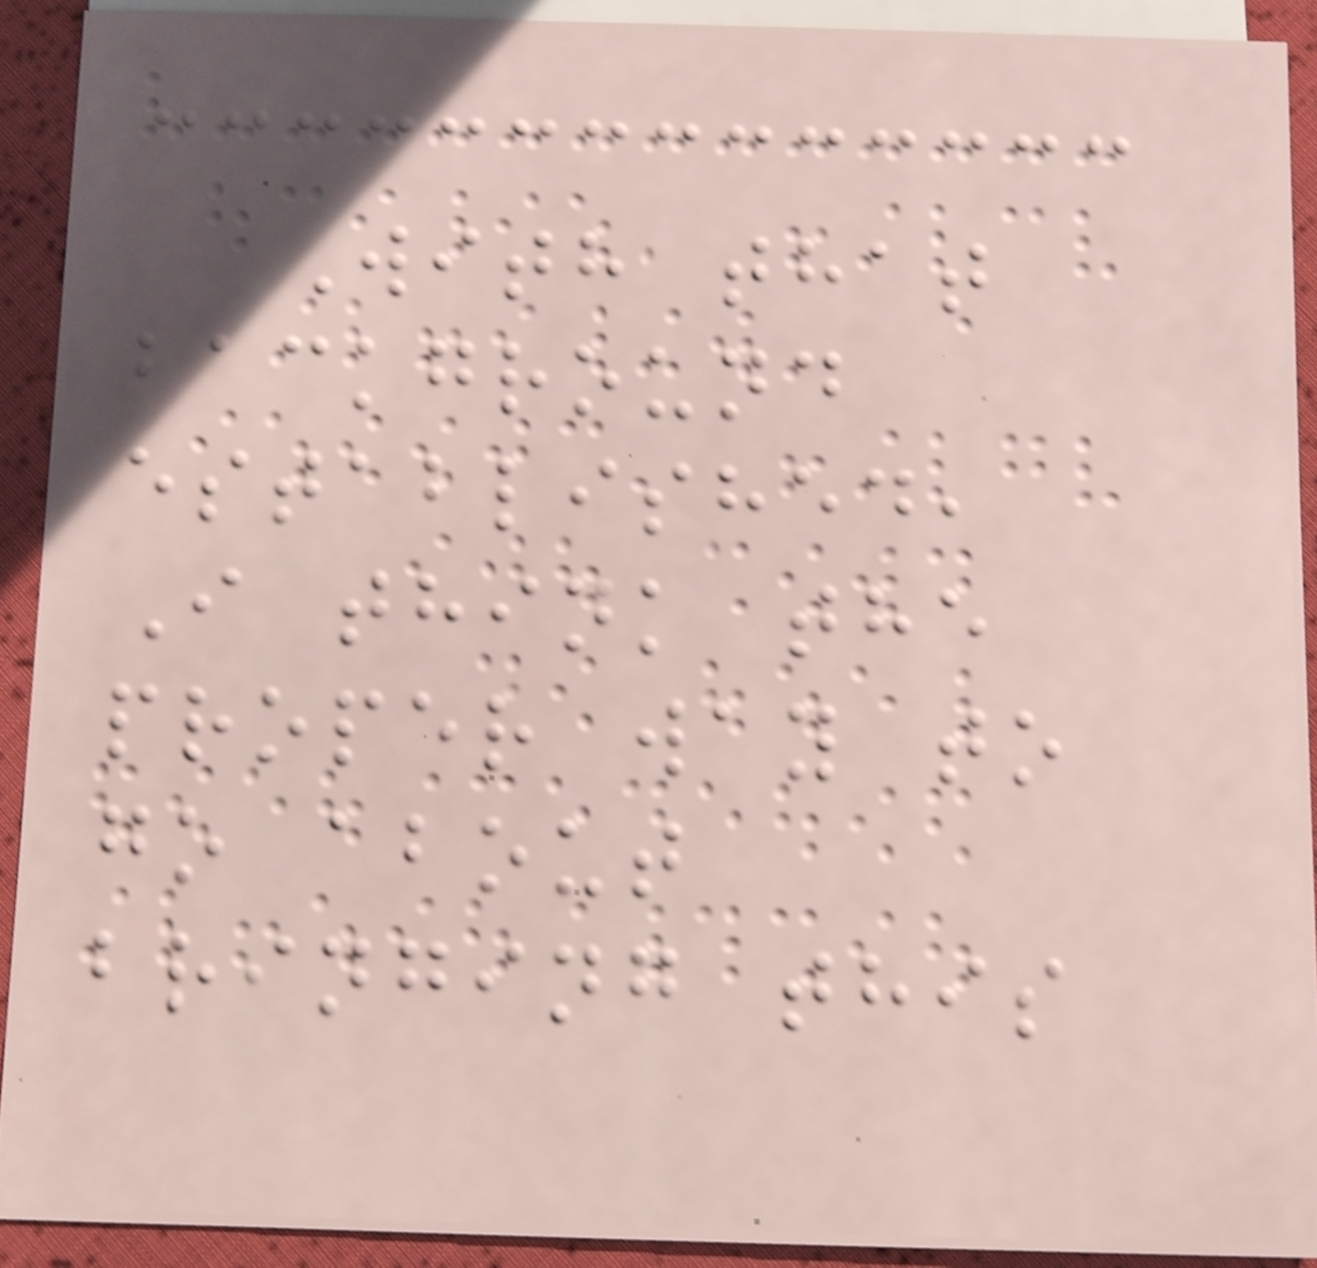With that
background
established,
I think the
proper way to
go about
bringing this
